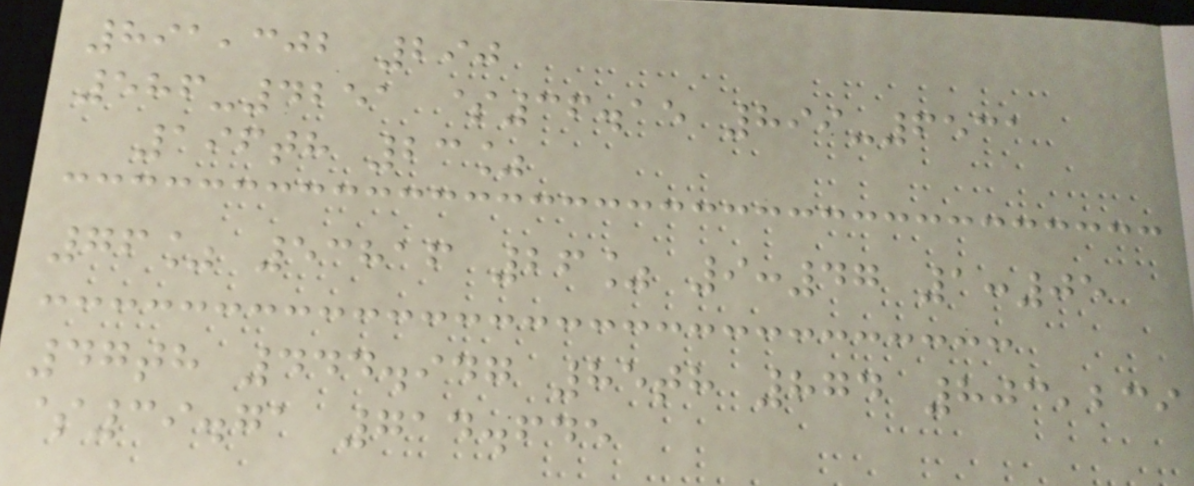891,302 290
586-4251 $36.15 899-6531
196th 23%
76% 53816 26% 9:47 1:05
47th 444.947 85th 874 803,239
$39.71 714.645
